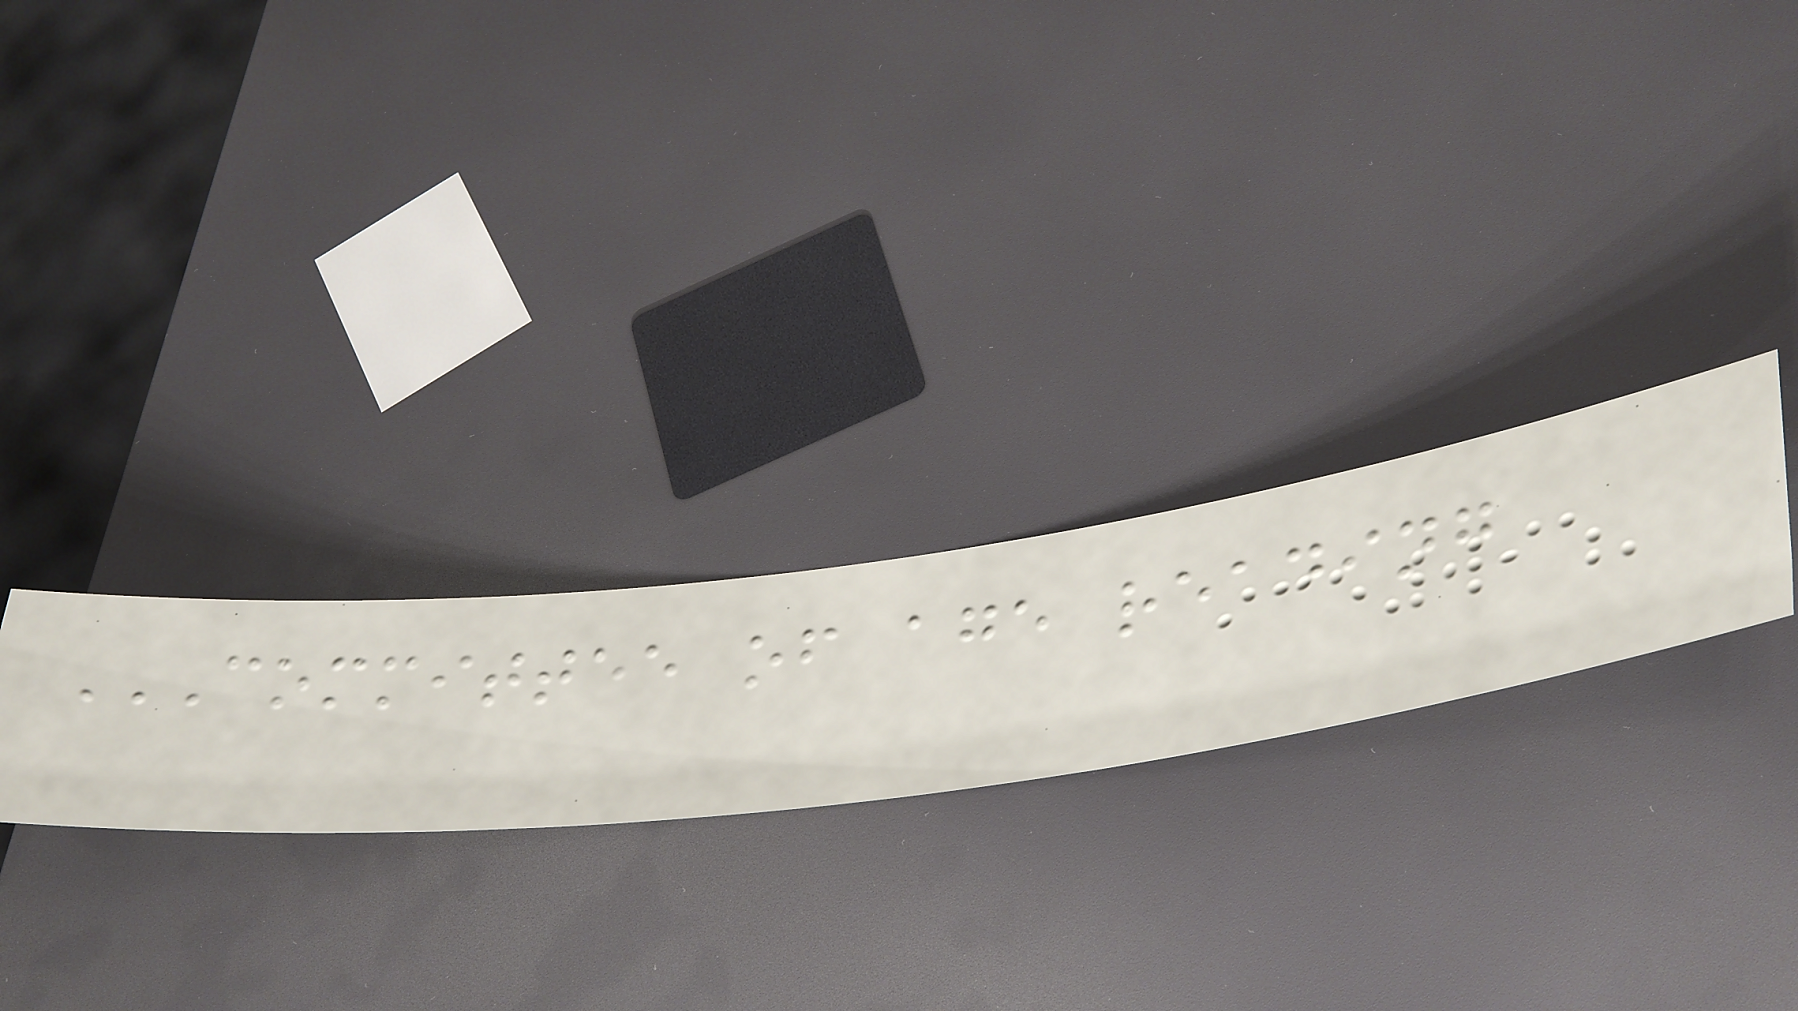COMMITTEE OF AGE READING
